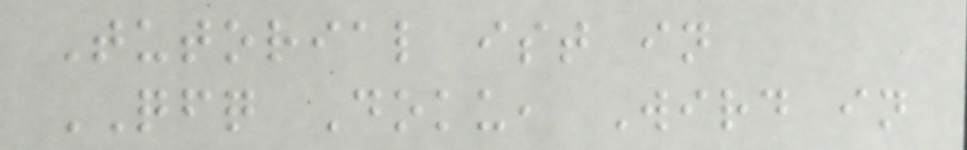Tutorial ist in
QFQ Doku, Wird in
